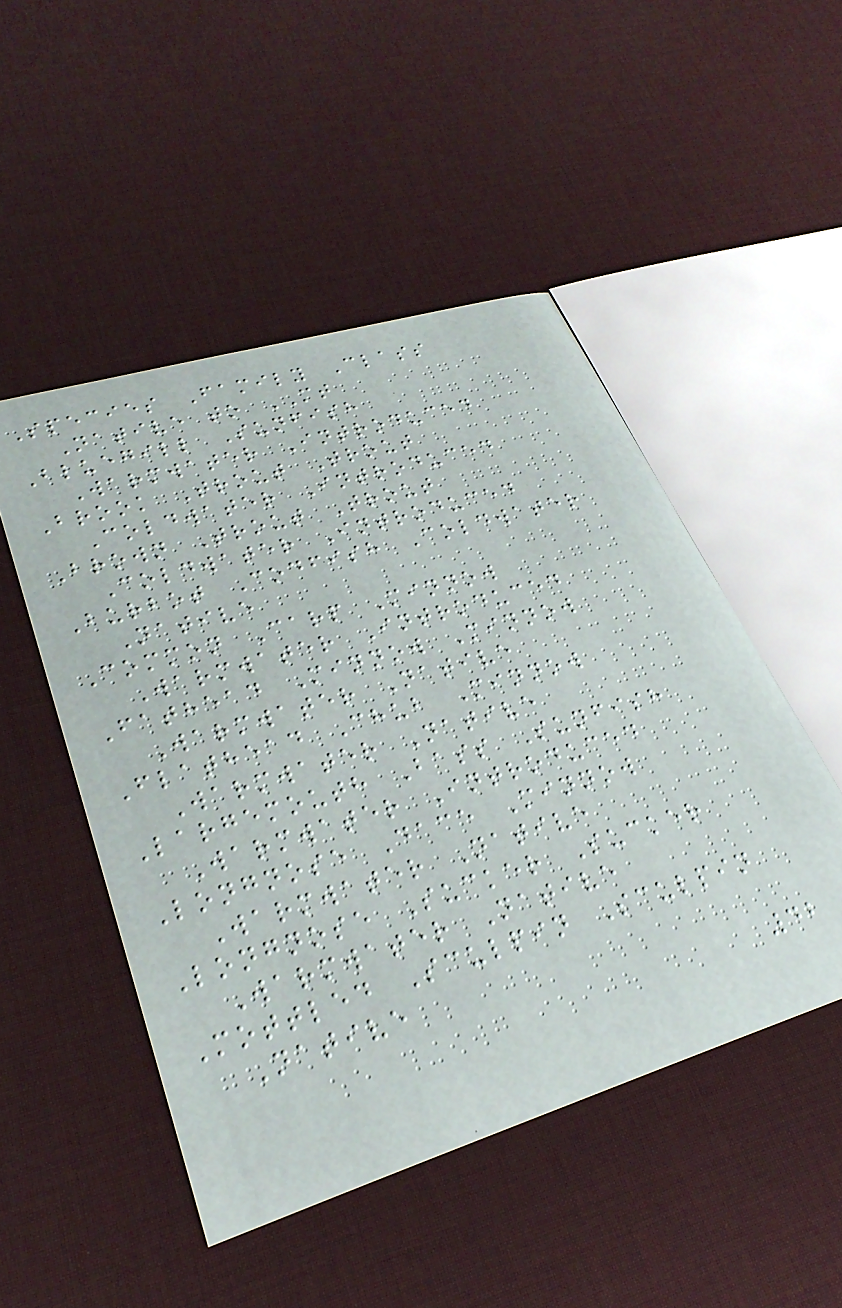Species Family Class
Native to MT
Bluegill Sunfish
Warmwater Introduced
Brook Trout Trout
Coldwater Introduced
Brown Trout Trout
Coldwater Introduced
Burbot Codfish Coldwater
Native
Common Carp Minnow
Warmwater Introduced
Fathead Minnow Minnow
Warmwater Native
Flathead Chub Minnow
Warmwater Native
Largemouth Bass Sunfish
Warmwater Introduced
Longnose Dace Minnow
Warmwater Native
Longnose Sucker Sucker
Warmwater Native
Mottled Sculpin Sculpin
Native
42
